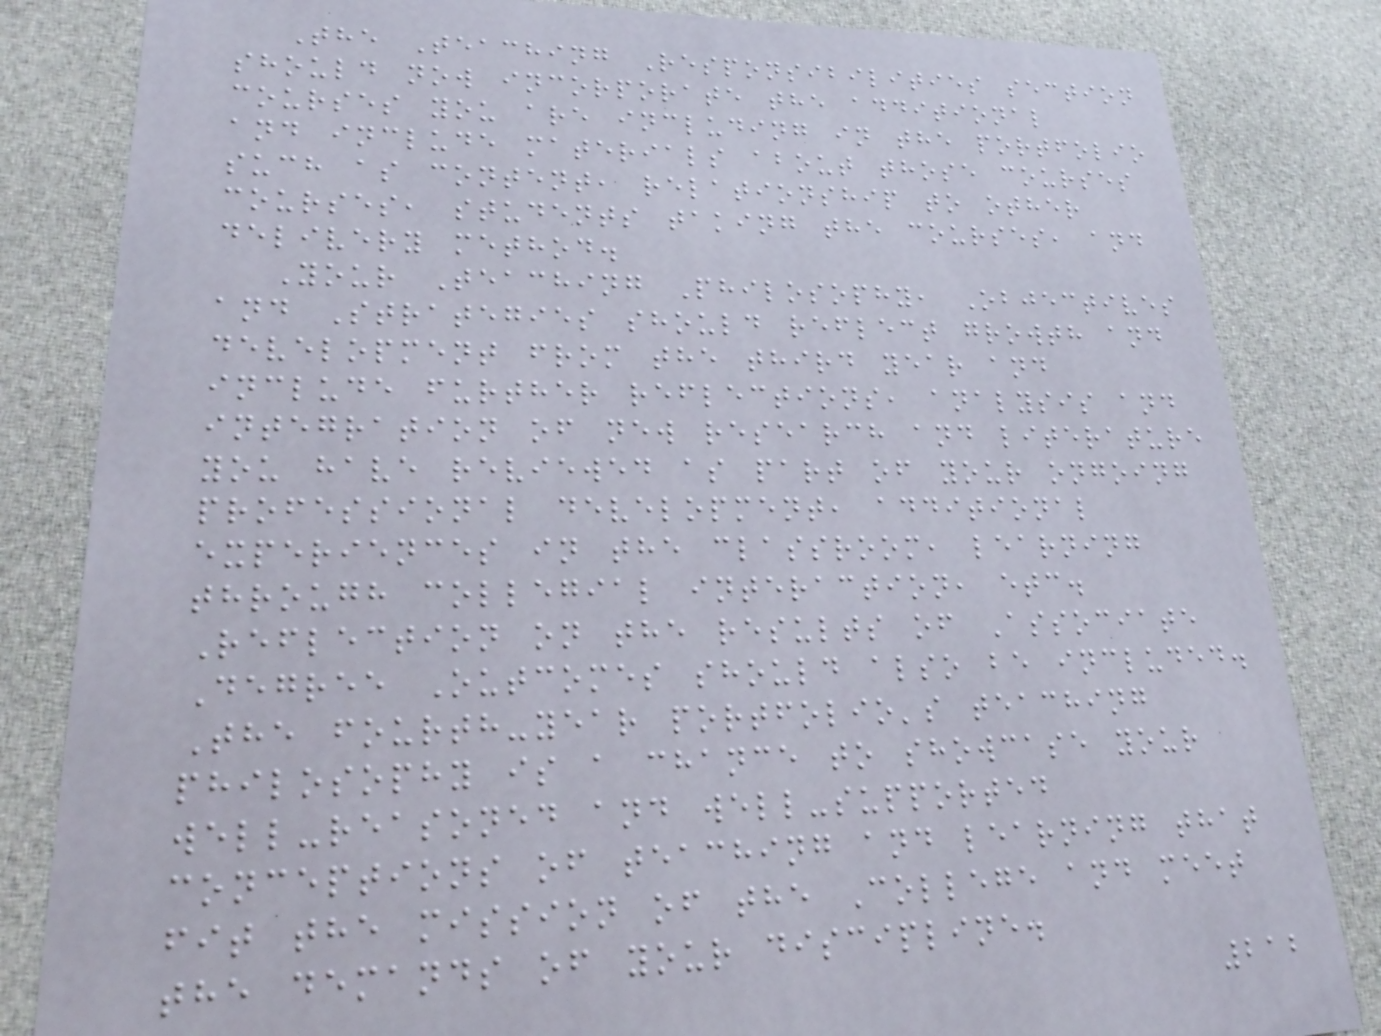The Teaching Responsibilities section
should now incorporate the additional
courses you are including in the portfolio
and include materials about those courses
such as content, relationship to other
courses, students taking the courses, and
delivery method.
Your Teaching Philosophy, Objectives
and Strategies should reflect growth and
development from the third year and
include further reflections, analysis and
integration of new research and literature
you have reviewed as part of your ongoing
professional development, additional
experiences in the classroom, learning
through collegial interaction, etc.
Reflection on the results of Associate
Degree Outcomes should also be included.
The fourth-year portfolio's teaching
philosophy is a chance to showcase your
well-reasoned and well-supported
conceptions of teaching and learning that
fit the mission of the College and meet
the demands of your discipline.
212
